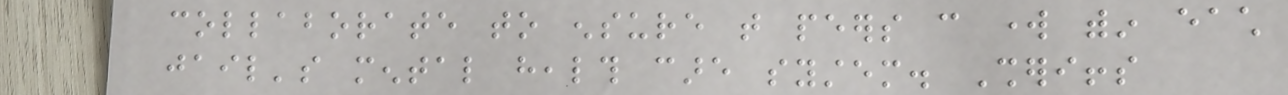collaborate to ensure that peers can work within each
jail's mental health care system. Sheriffs
